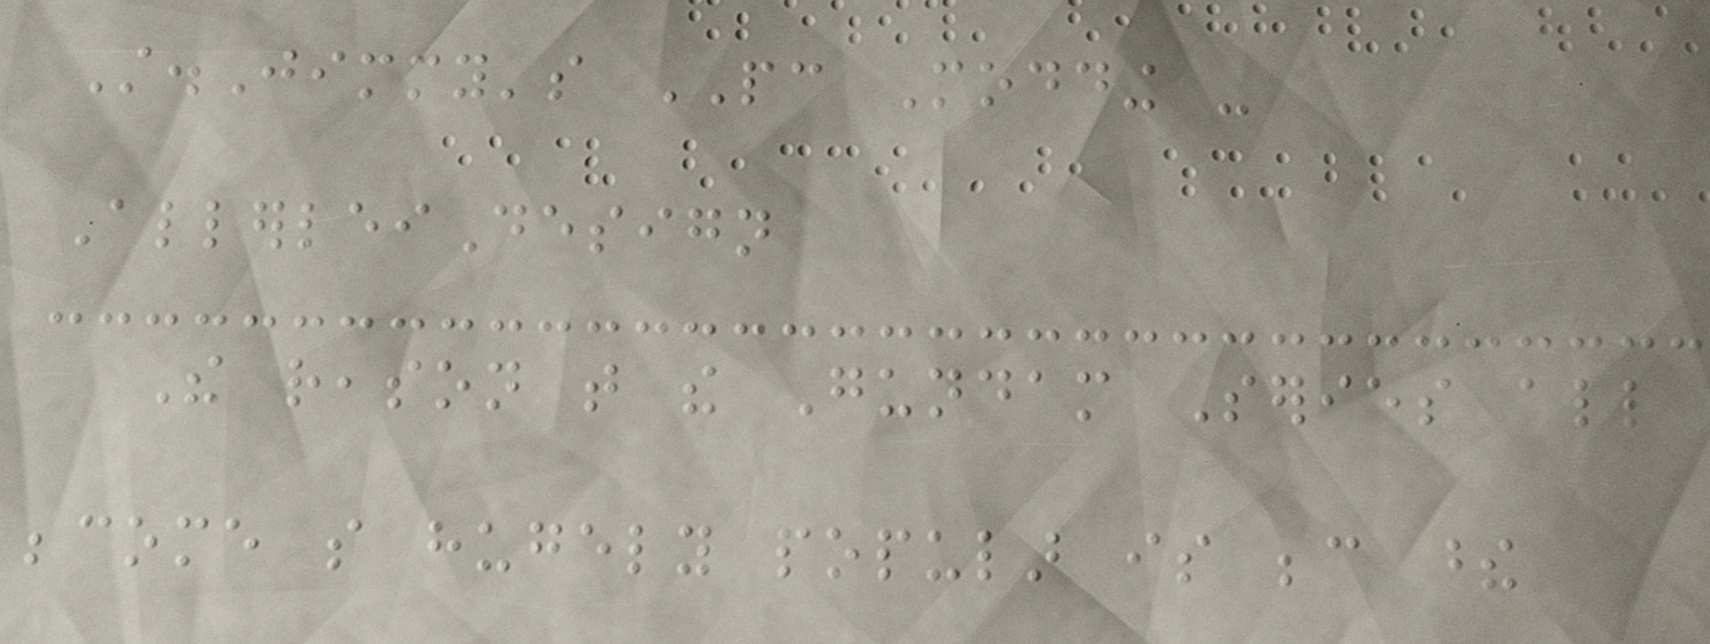St.Jimmy's PC Modding -
AllerleiDesign
The reason that the Gundam Series all
become so hugely popular is because these
